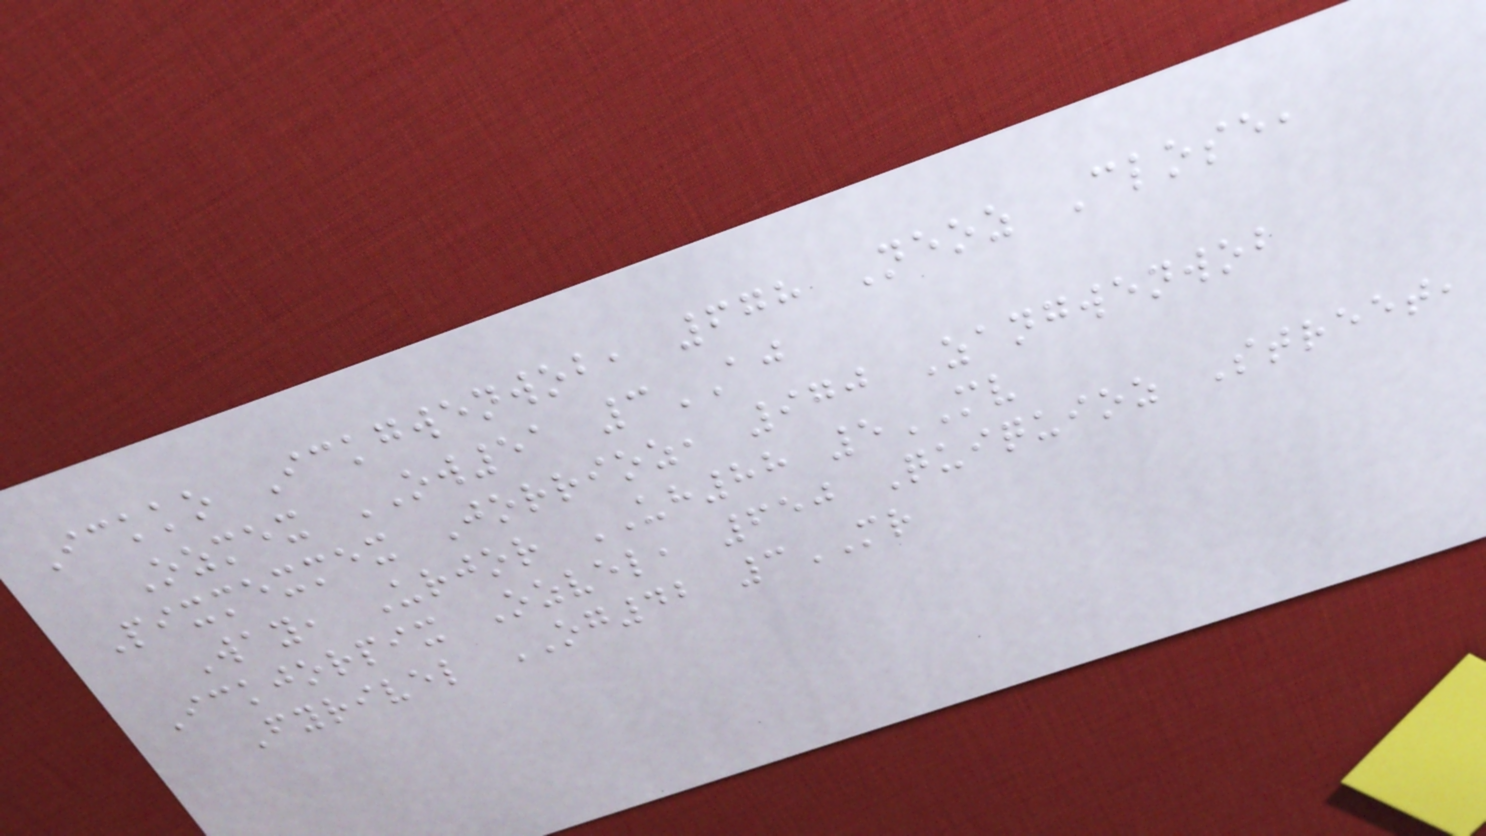Ickko Ickgwenwob, 678 Neoz Close,
Ozmex OW51 3AJ
Pixmexmex Jorrioz, 970 Zangwenwob
Way, Urjor UH88 5MV
Ickjorpix Ozvel, 650 Quiquioz Street,
Fyrivel OG42 3MR
